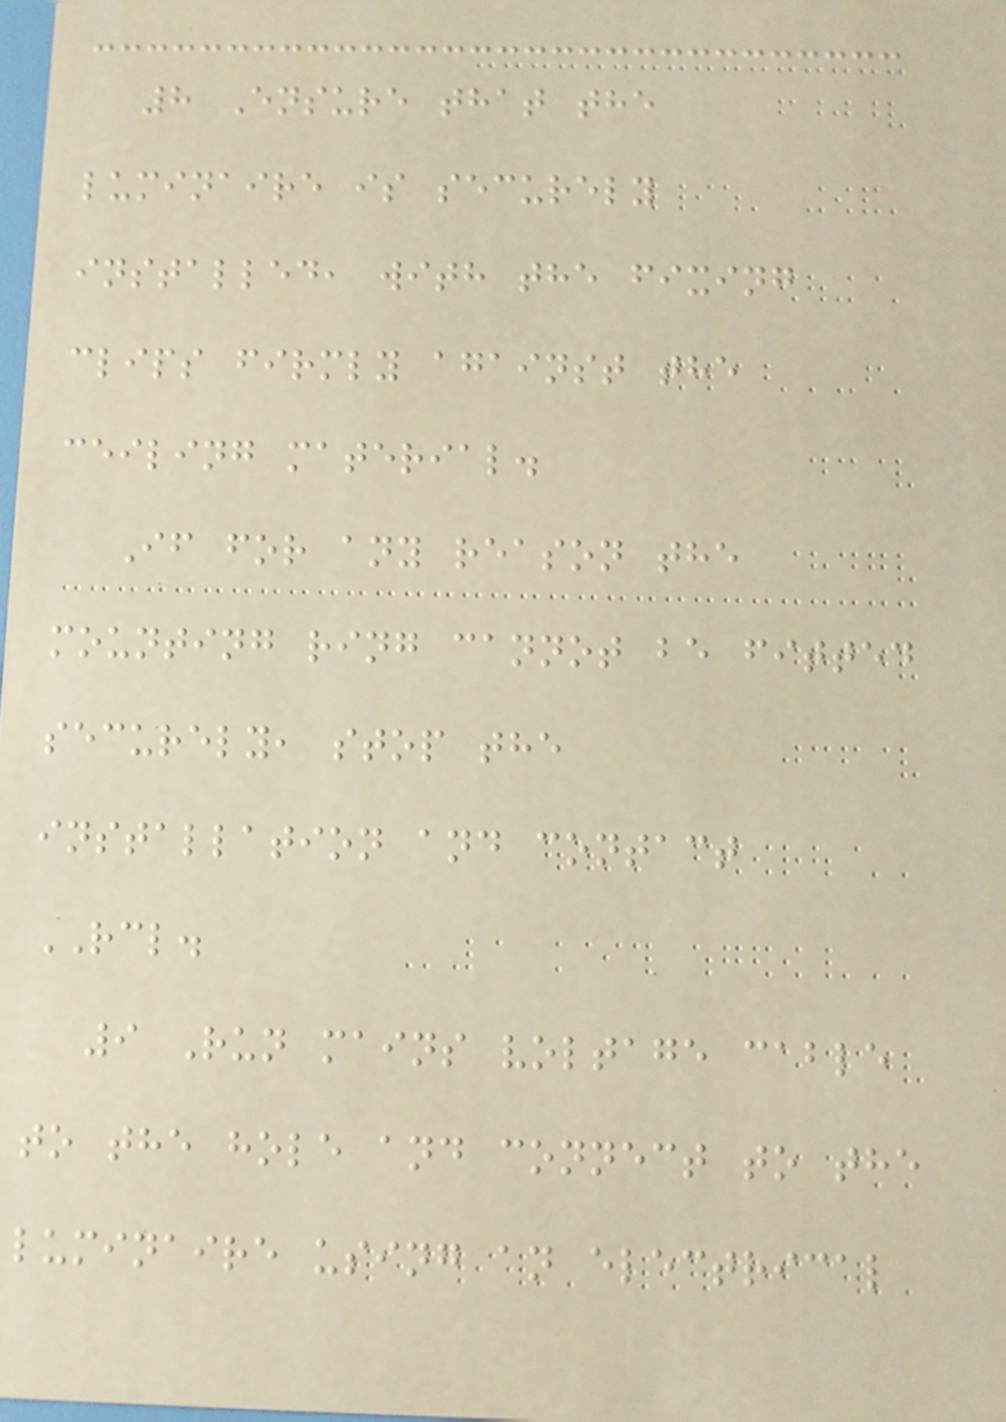8 Ensure that the
luminaire is securely
installed, with the fixing
clips firmly against the
ceiling material.
If for any reason the
mounting ring cannot be fitted
securely, stop the
installation and contact
RCL.
9 Run mains voltage cable
to the hole and connect to the
luminaire using an electrical
